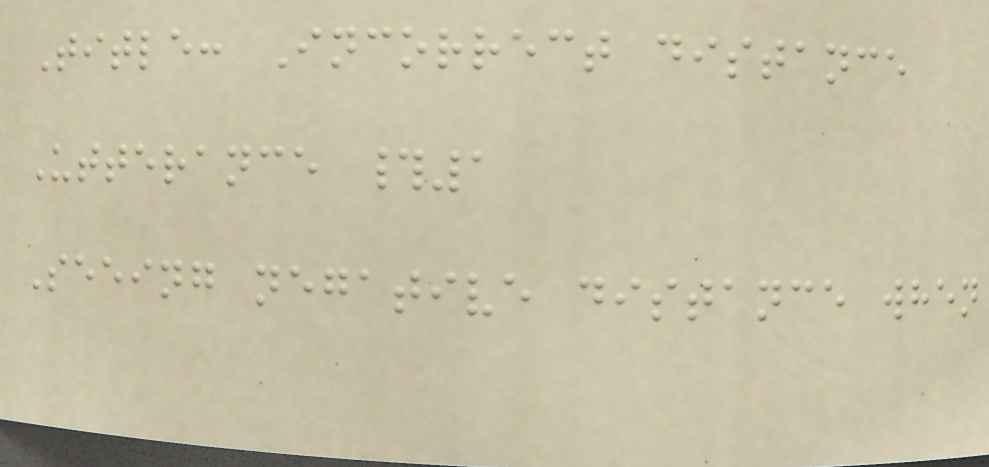Title: Incorrect distance
Utterance #1
Seeing negative distance when
